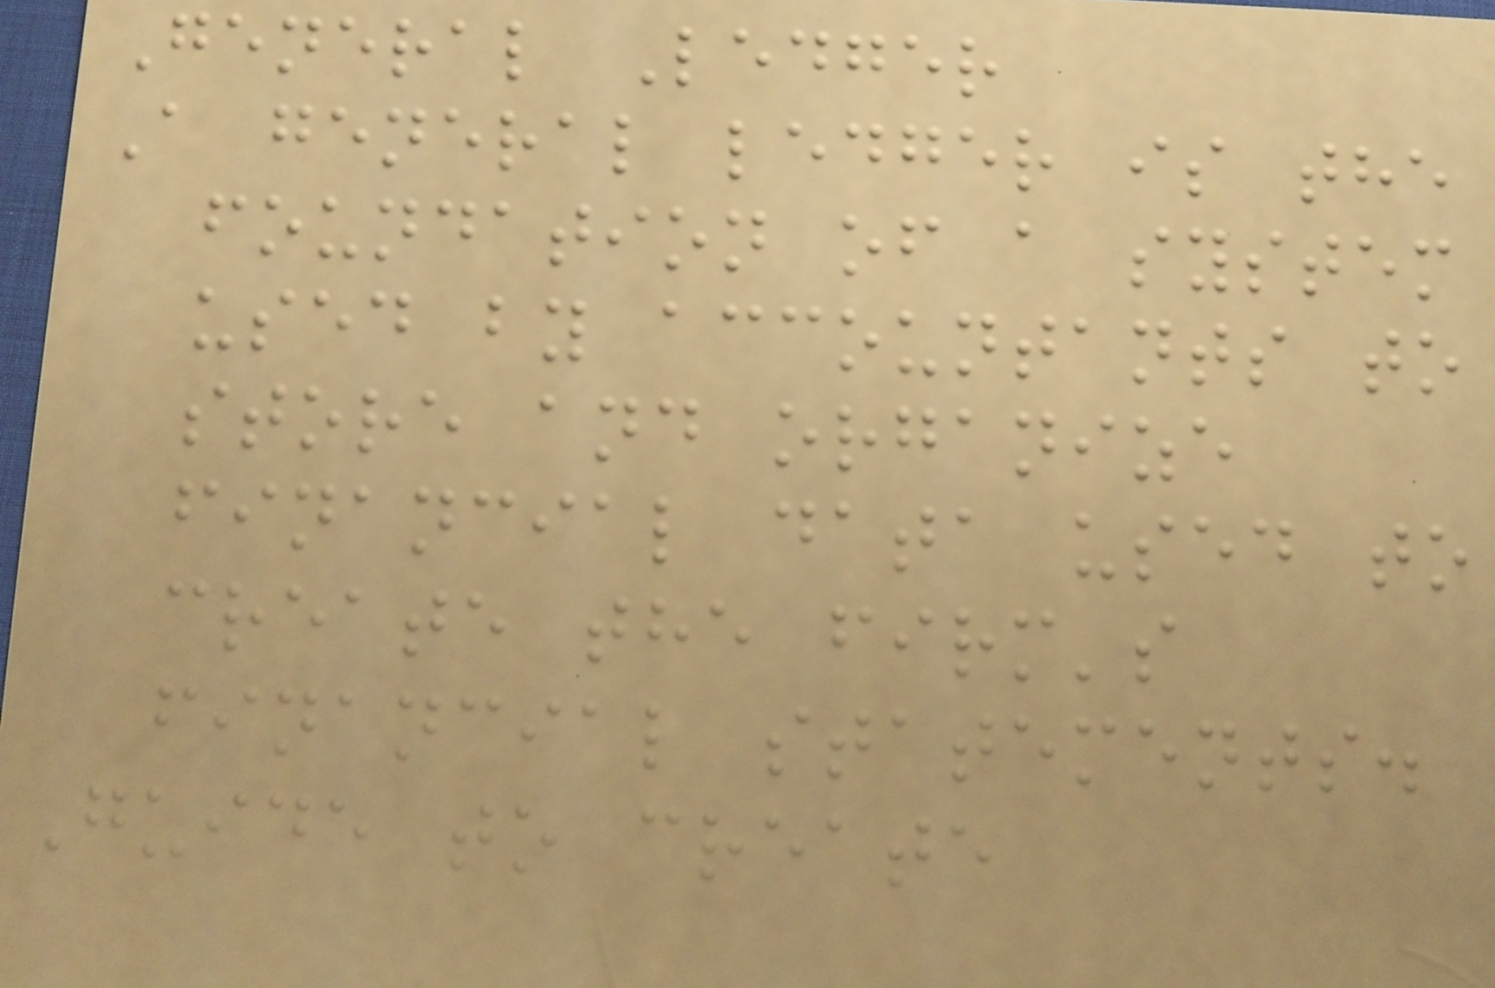General Ledger
A general ledger is the
foundation of a system
used by accountants to
store and organize
financial data used to
create the firm's
financial statements.
Guide to create
